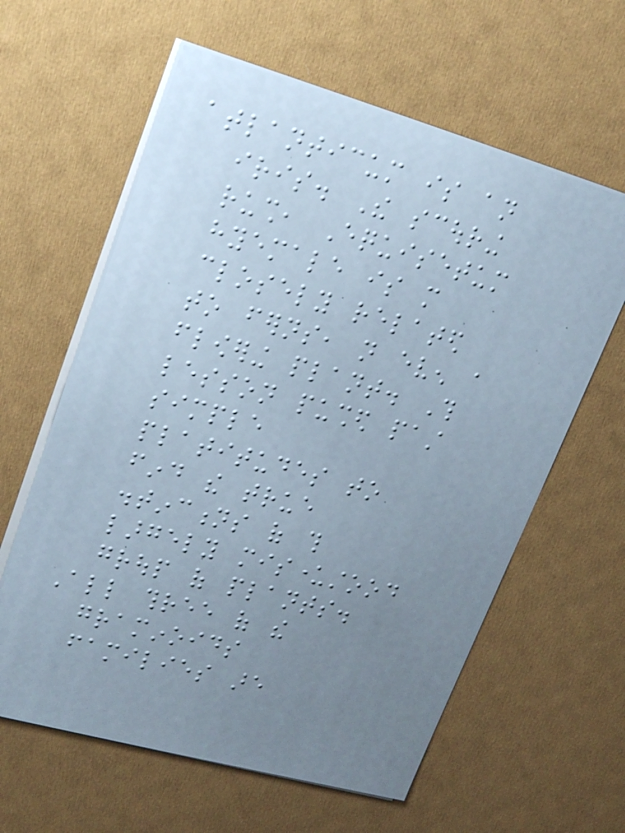atlanticum is an
iris. The scouring
rush, Equisetum
hyemale is more
closely related
to ferns, not even a
flowering plant. This
lesson pushed past
simple
platitudes to
find the true
distinctions of this
largely misunderstood
group of plants.
All three of the
graminoids
families are
